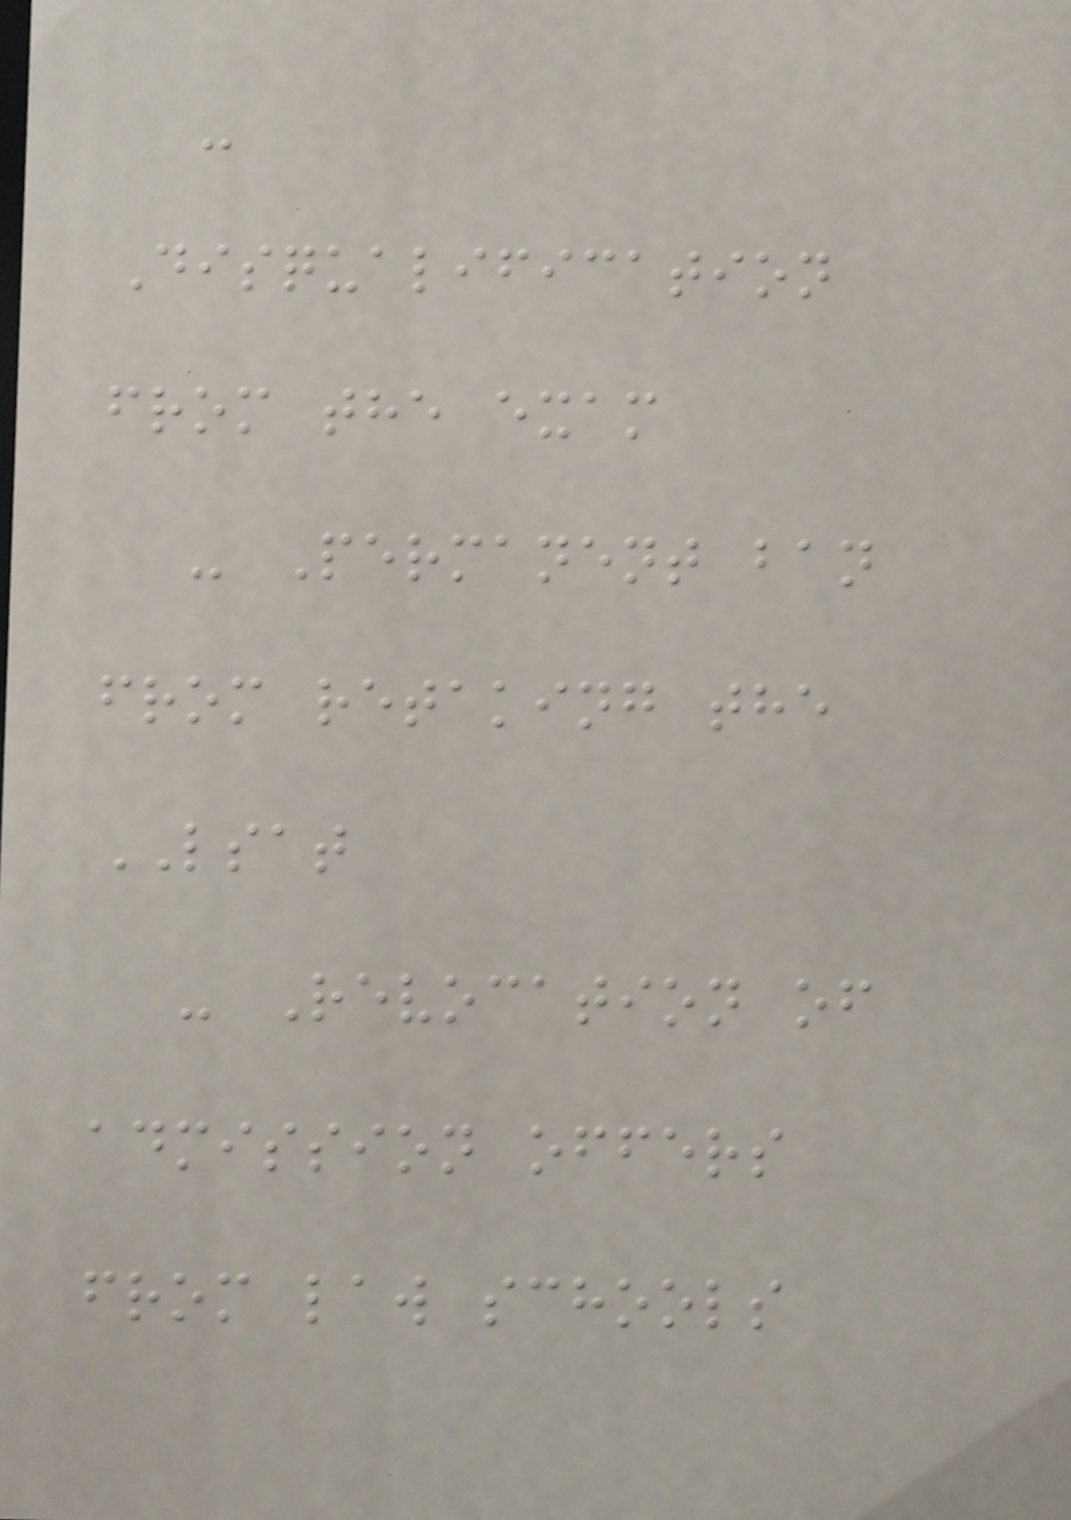-
Disqualification
from the exam
- Permanent ban
from retaking the
LSAT
- Revocation of
admission offers
from law schools
